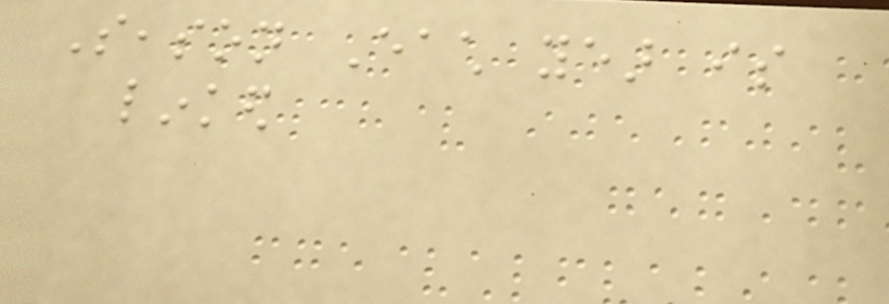Season Each year is
linked
